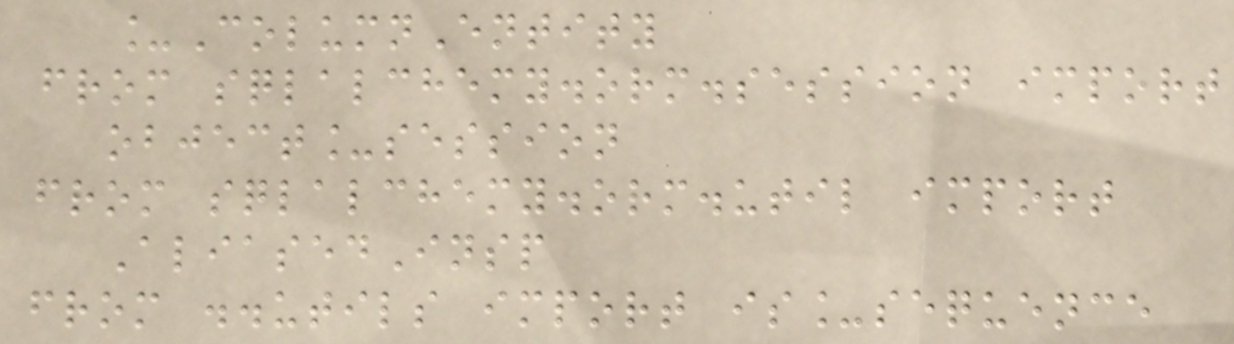_ColumnEntity
from sqlalchemy.orm.session import
object_session
from sqlalchemy.orm.util import
AliasedInsp
from ..utils import is_sequence
